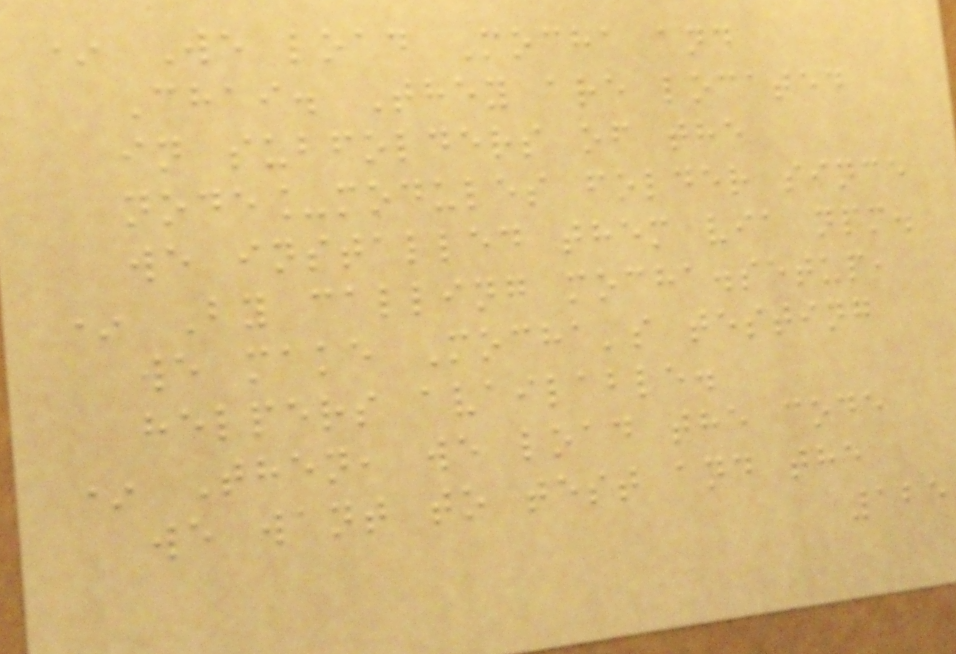* We load Mocha and
Chai. They are located
in subfolders of the
node_modules folder since
we installed them via npm.
* By calling mocha.setup,
we make Mocha's testing
helpers available.
* Then, we load the code
we want to test and the
125
